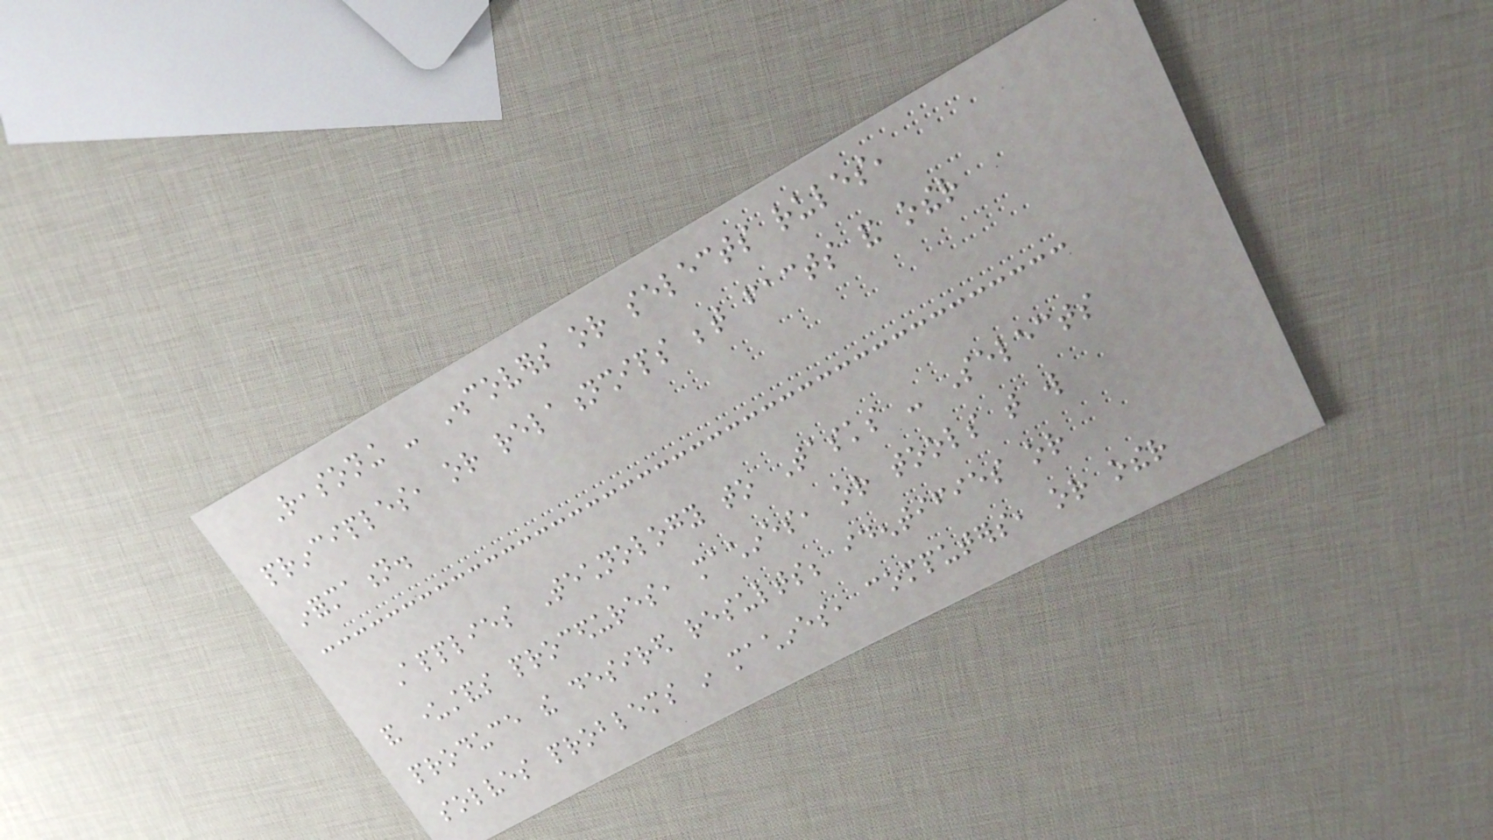Reasoning - Discovers or selects rules,
principles, or relationships between facts and other
information.
Applies Technology to Tasks - Selects
and understands procedures, machines, or tools that will
produce the desired results; identifies or
solves problems in machines, computers, or other
